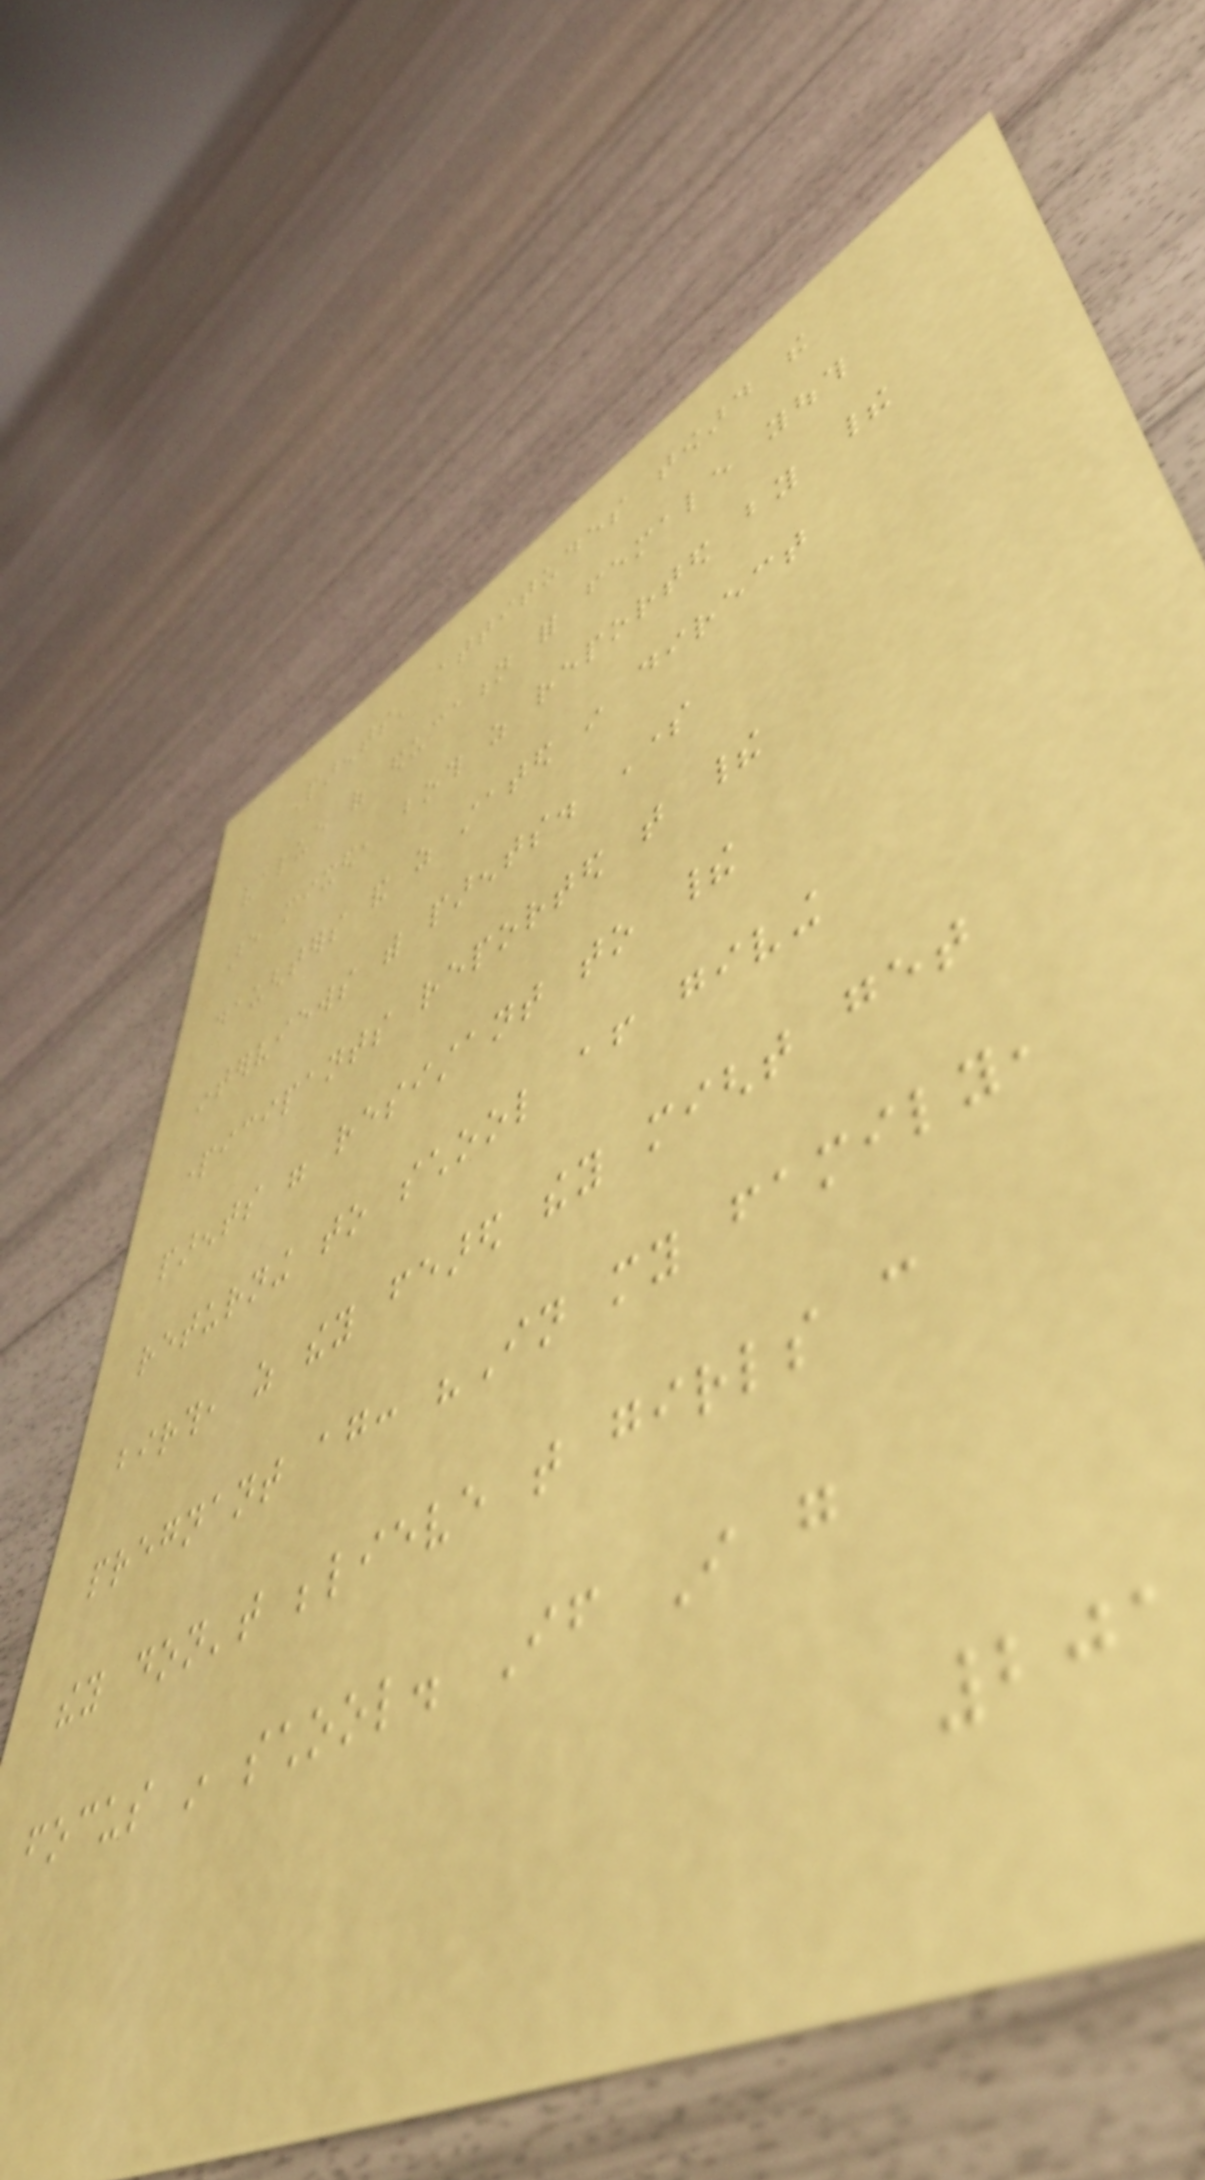Parents' attitudes toward the
value of education for female youth
are mixed, both as reported by their
daughters and as stated in direct
interviews with parents. Some
participants reported that their
parents were resistant to their
returning to school after giving
birth, as they feared they might get
pregnant again: "In my family,
they don't believe that girls can
focus in school. If I go
201
